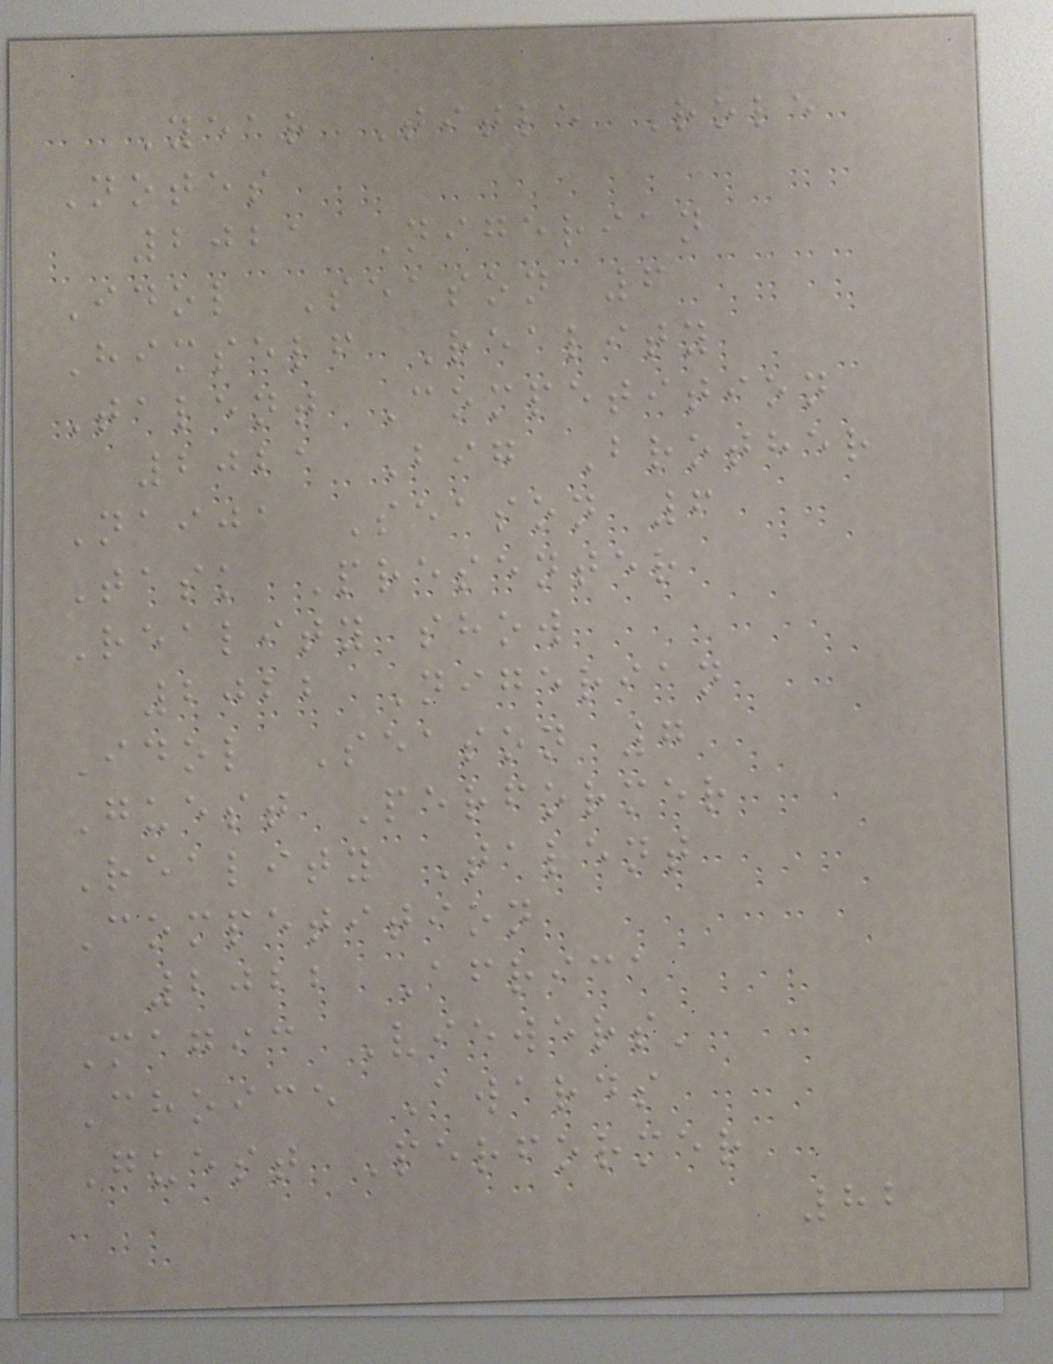Year Title Role
Notes
2021 Nigerian
Idol Season 6
Himself Reality
Talent Competition
2021 Big Brother
Naija Season 6
Task Presenter
Reality show
2022 Nigerian
Idol Season 7
Guest Performer
Reality Talent
Competition
2022 Africa
Magic Viewers'
Choice Awards
Guest Performer
82
